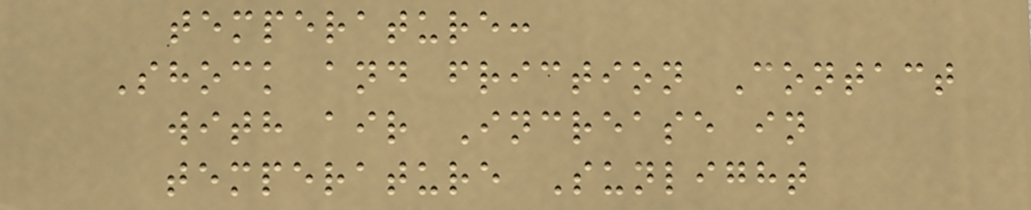temperature:
Shock and friction Contact
with air Increase in
temperature Sunlight
